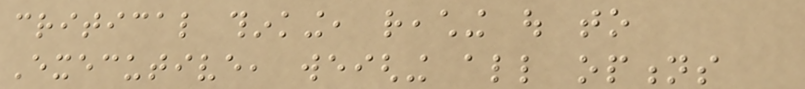critical thinking, reaching out to
Executive, weighing all options
